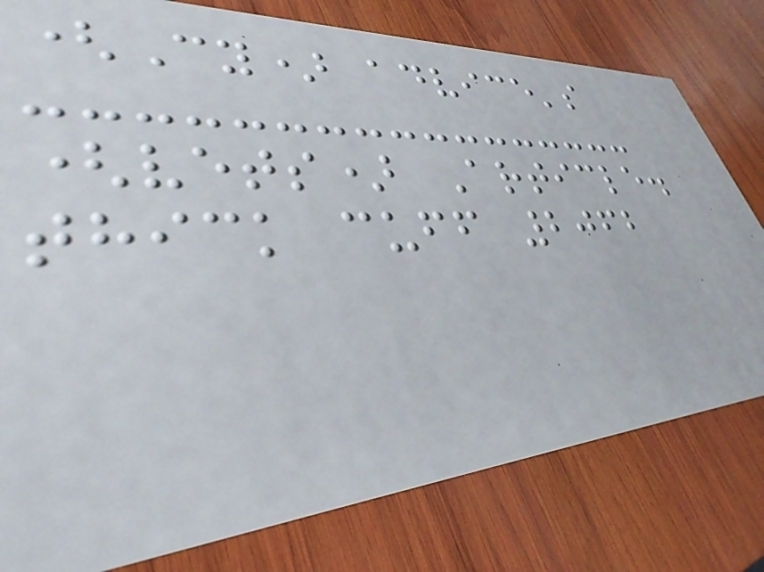(Cy) advice's
(vets) Article.
thick cuff 2062
